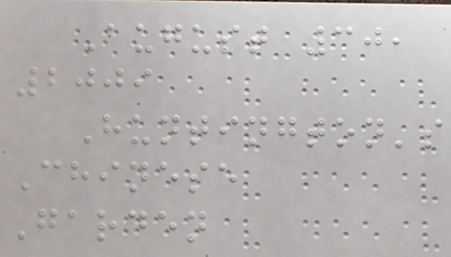August 30,
2009
Huntington's
Chinese
Garden
